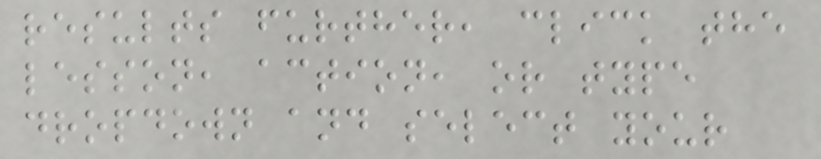results further, click the
lesson, action, or type
dropdown and select your
